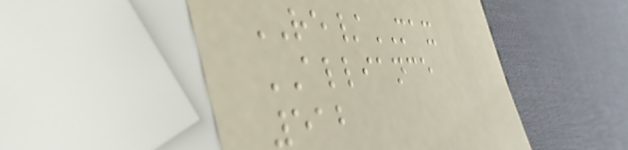RE/MAX
ALLIANCE
512
